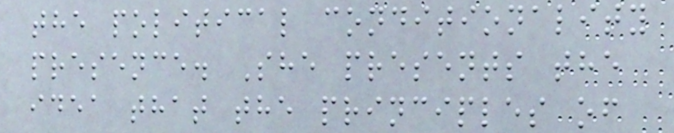the political conditionality
presence. She presents the
idea that the principles of
